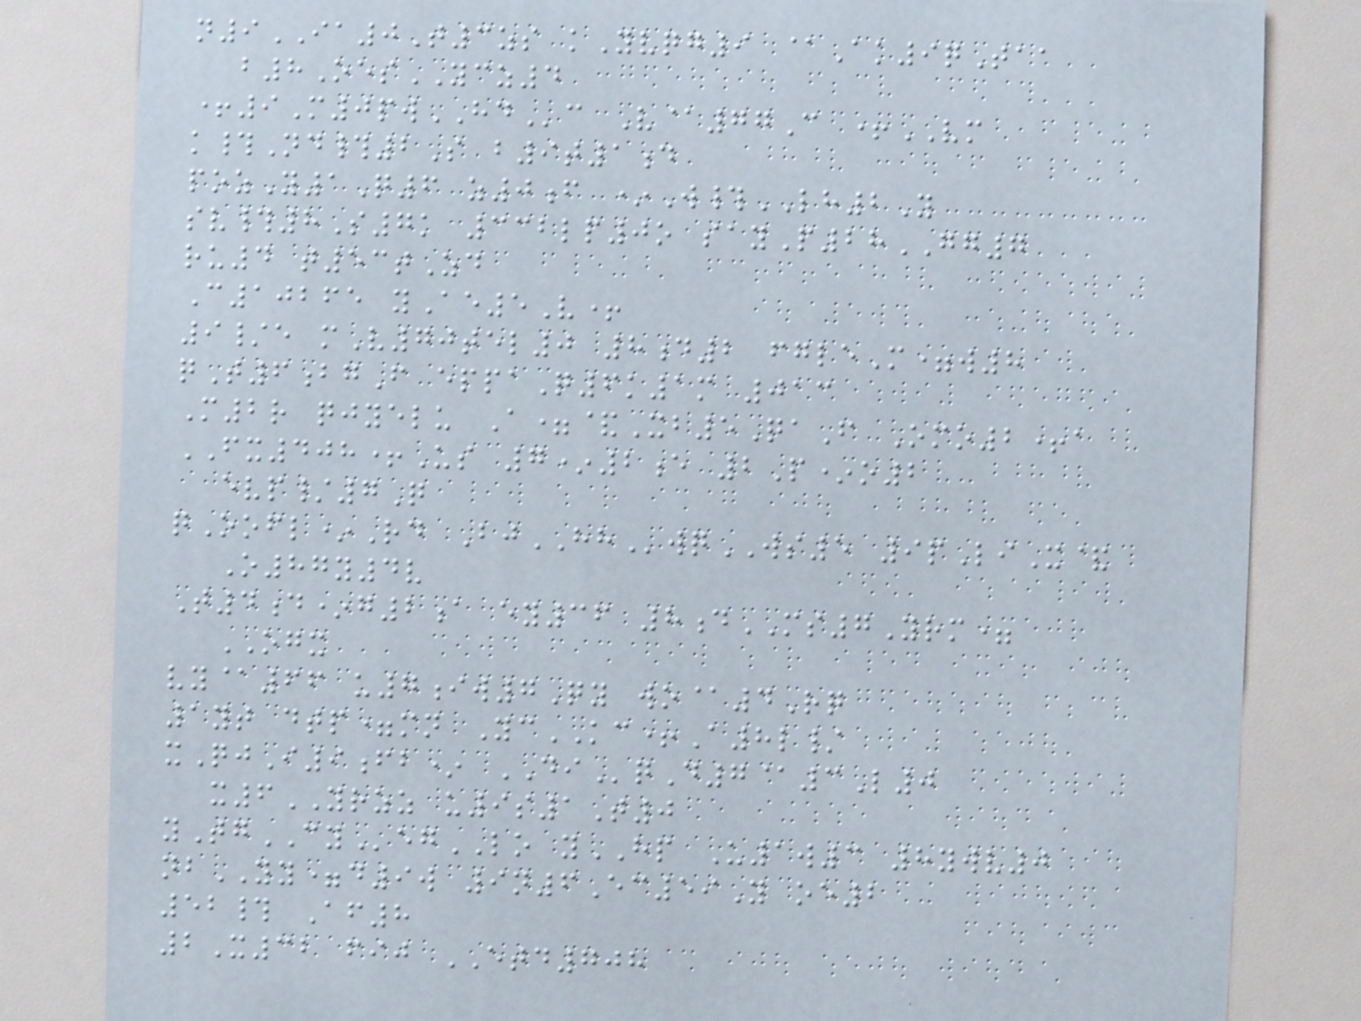n9IA0T3zs kYvqg9 @Ak9qTaa
b8OesYCZ4
+9M0pwHDc V@77C +VM
k#Nd#2S b9t1d
pozY1Q6 z0f *W#LH2Y
sv#8S7k 332lp0o sayP28GG7
ru4 t53tZd
C10265 yAe5V+
9/e mV70tel0 8d2 fgleM=w8
qT6bgF eppaQ6k1m 013
M2r qjyelu A=&Xb5QaF Omo2+a
FX408+Us 7*2e 2P*o2
evp/7Q
qOofl*Rd BjHHwqWS5 9pLiX&
O87y4v
T4d*g2a ey36 8dMS7Yrm=
OGX
vy@66 u7iw7Qy wo@4Rq
1yt dtp=mn YcKC+A8l/
xQjI9fb* DIqD7@3L0
x6YRZZ u9s1T0
yTgCYegLO yHP U1w3 8ywv0
nbYY=d9w 9n6Ec59Y oe2
52# Af8
2X32 fij ETD708
